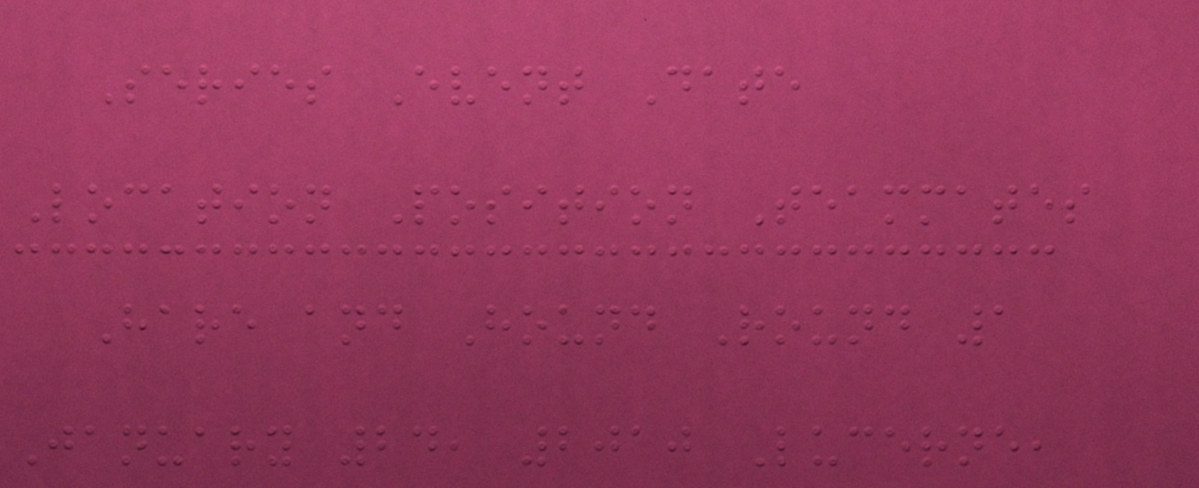Series Event Date
Location Position Teammates
Hare and Hound Round 1
January 24, 2010 Lucerne,
